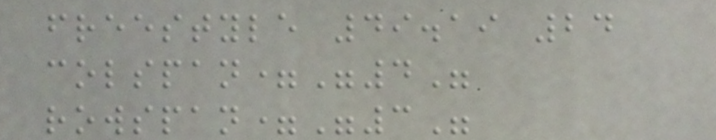freestyle 49.19 24
colspan="4"
rowspan="3"
